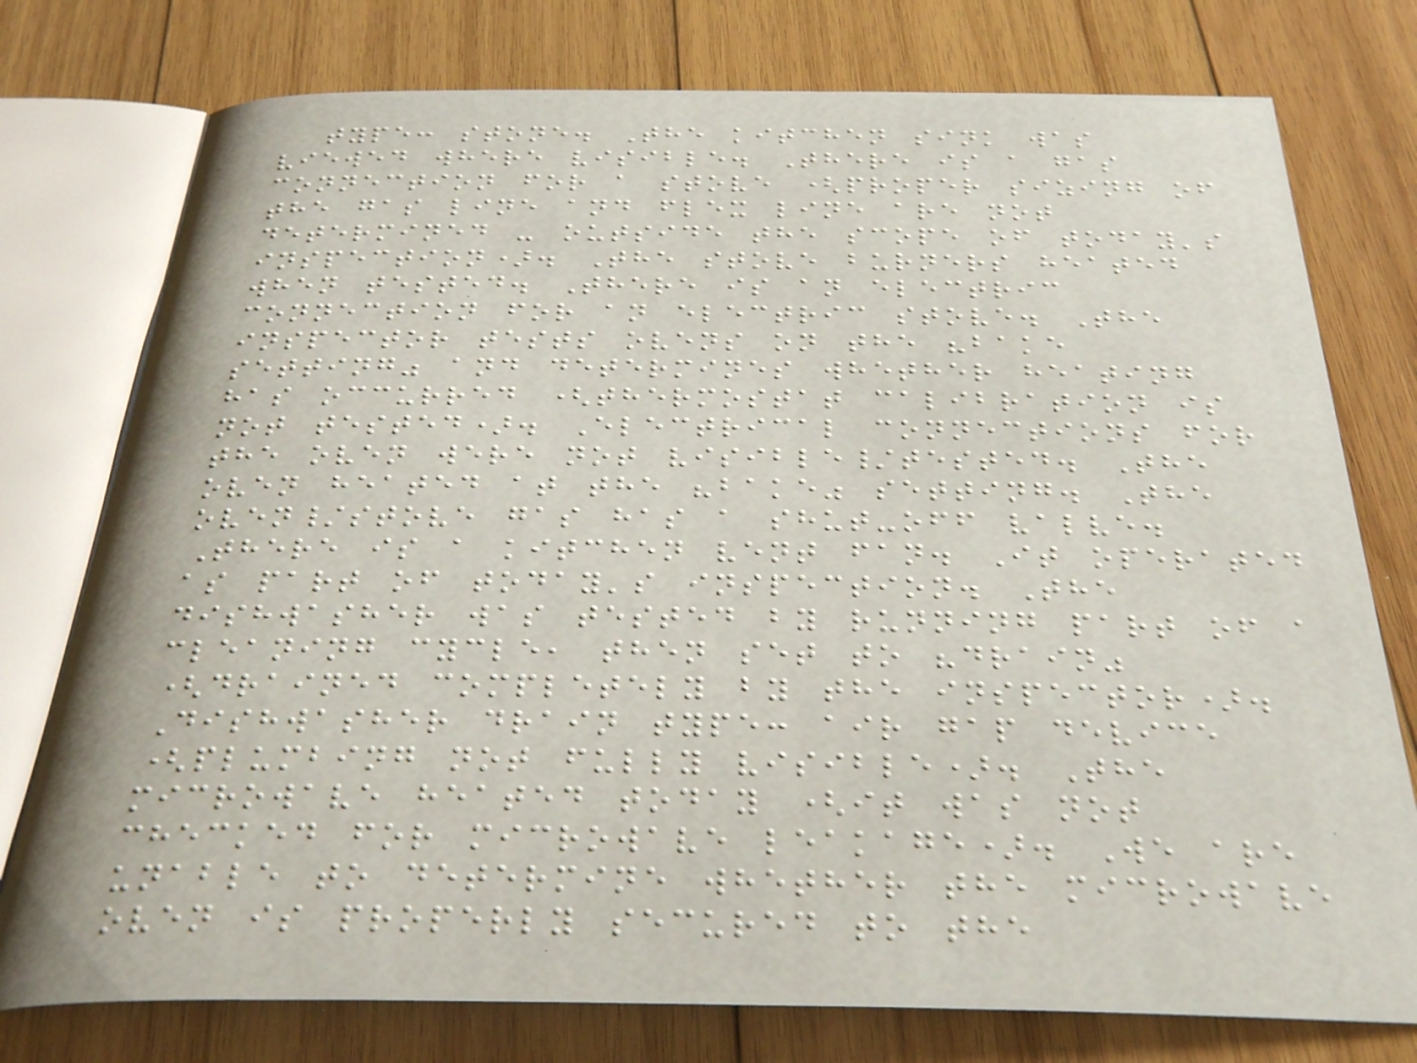type: stone. The kitchen sink was
viewed where visible. There is a gas
connection for a stove (proper sizing of
the gas line and flex line are not
determined - outside the scope of today's
inspection). The stove burners heated
when tested. There is an electric
connection for an electric stove. The
inspector tests ovens on the "bake
setting" and determines whether heating
has occurred (thermostat calibration is
not tested). Electrical connections for
the oven were not visible/tested. The
oven heated at the "bake" setting. The
oven/stove gas has a shut-off valve.
There is a kitchen vent fan. It operated
as part of today's inspection. The
dishwasher was tested by running part of a
cleaning cycle, then set to "drain"
(drained completely by the inspector).
Dishwasher drain type: air gap device
(plumbing not fully visible). The
microwave heated today (it was not
checked for microwave leakage). We are
unable to determine whether the microwave
oven is properly secured to the
